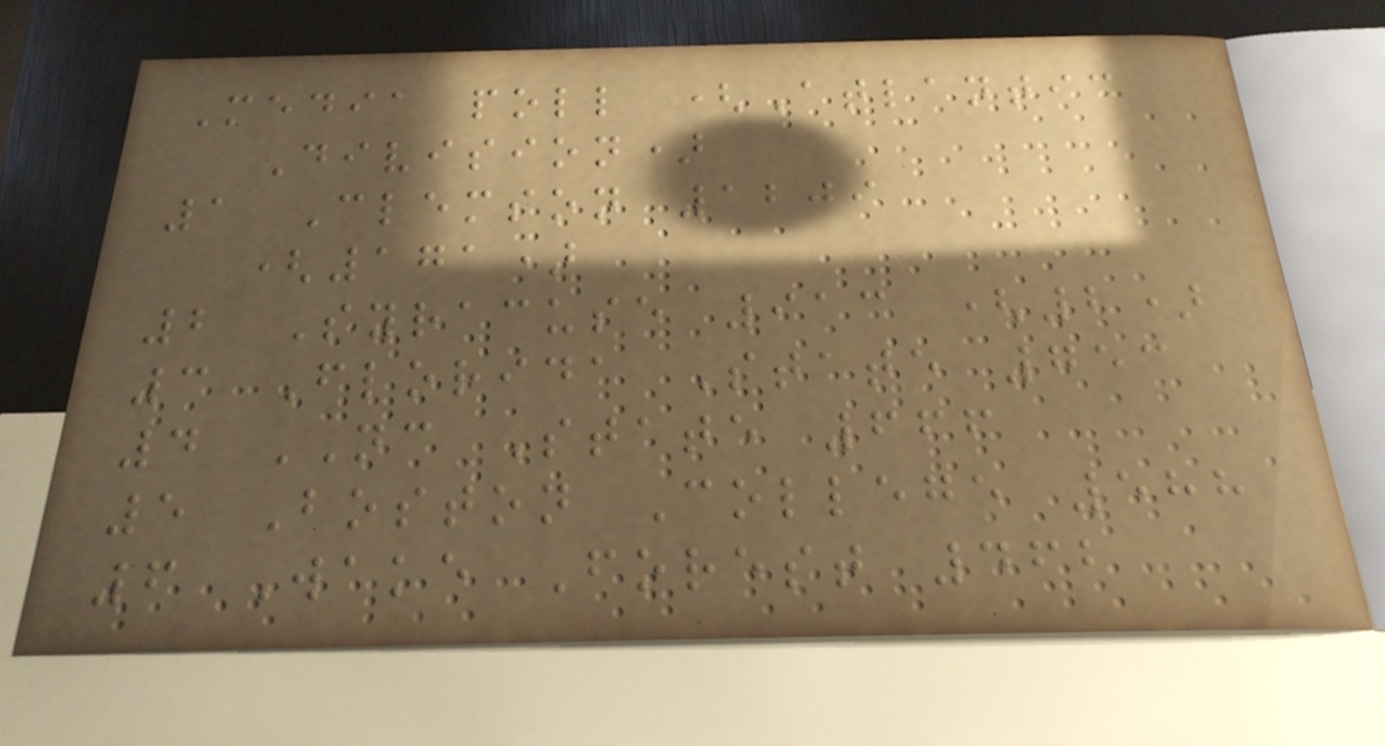Media poll (Atlantic
Division)
1 Clemson 1209
(171)
2 Syracuse 913 (2)
3 Florida State 753
4 NC State 666
5 Boston College 588
6 Wake Forest 462
